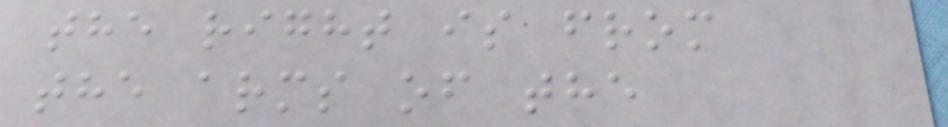the right is from
the arms of the
